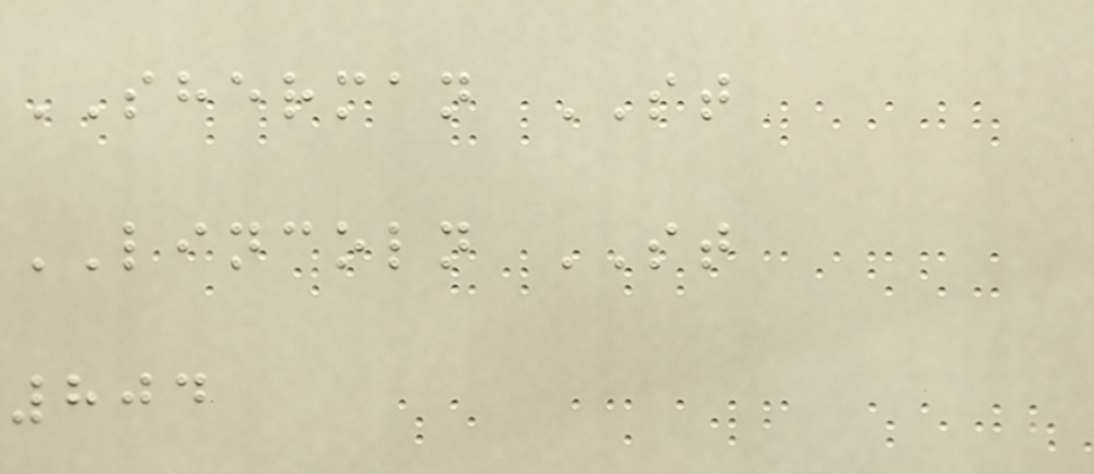SHERMAN ST
LINCOLN ST
804
